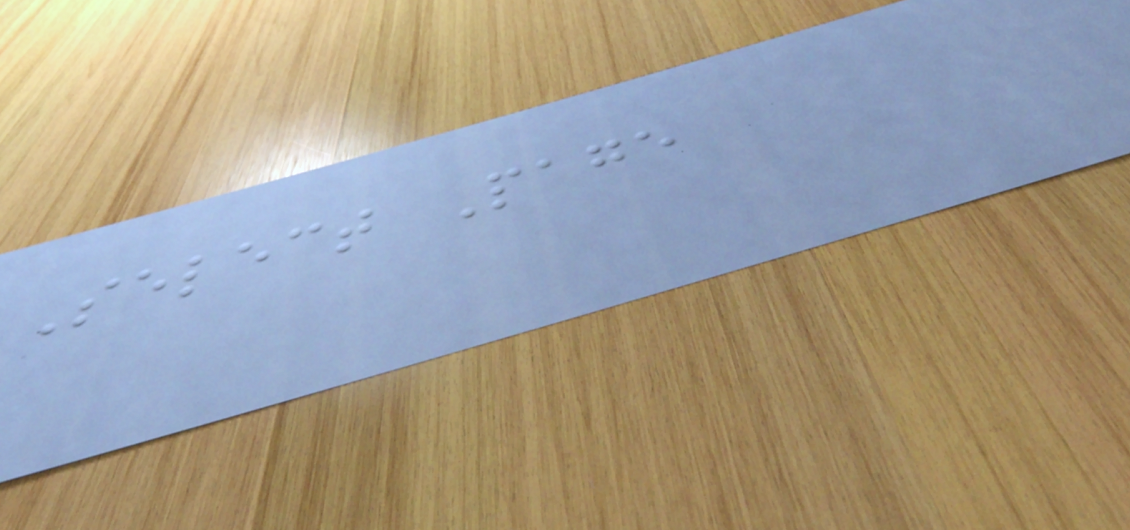Select Page
